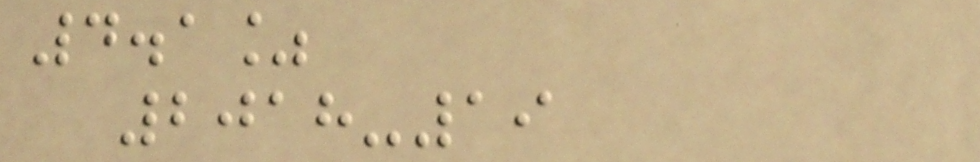4.1%
2018-19
